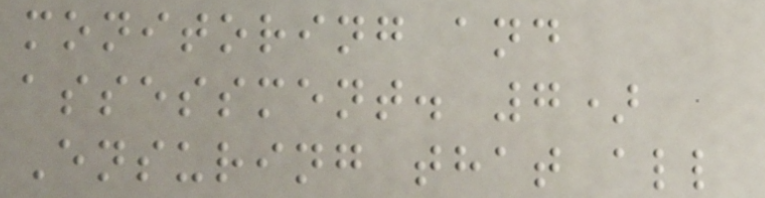monitoring and
assessment. 7)
Ensuring that all
